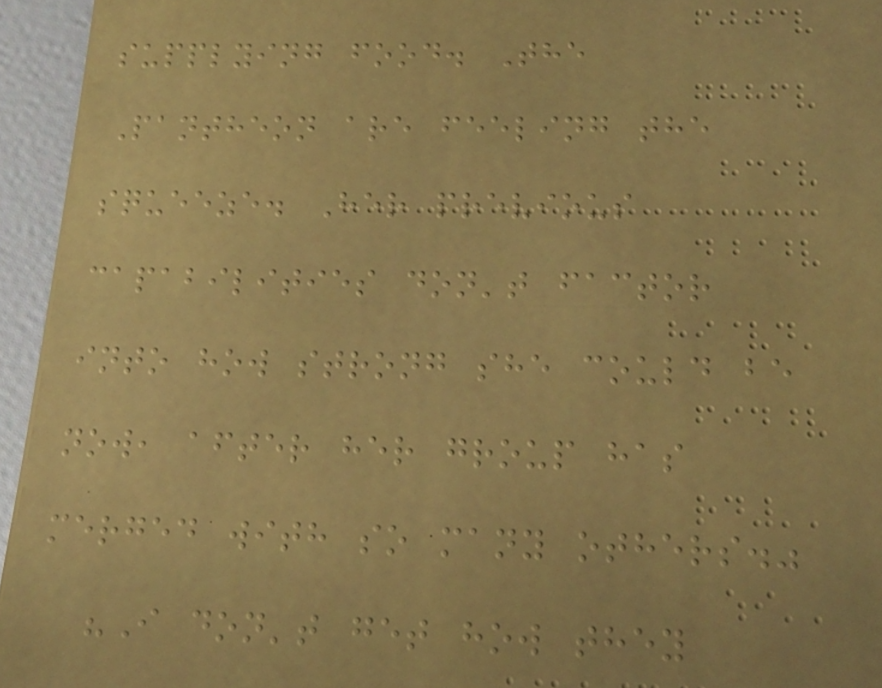supplying food. The
Pantheon are feeling the
squeeze. Her previous
capabilities don't factor
into how strong she could be
now, after her group has
merged with so many others."
"I don't get how they
